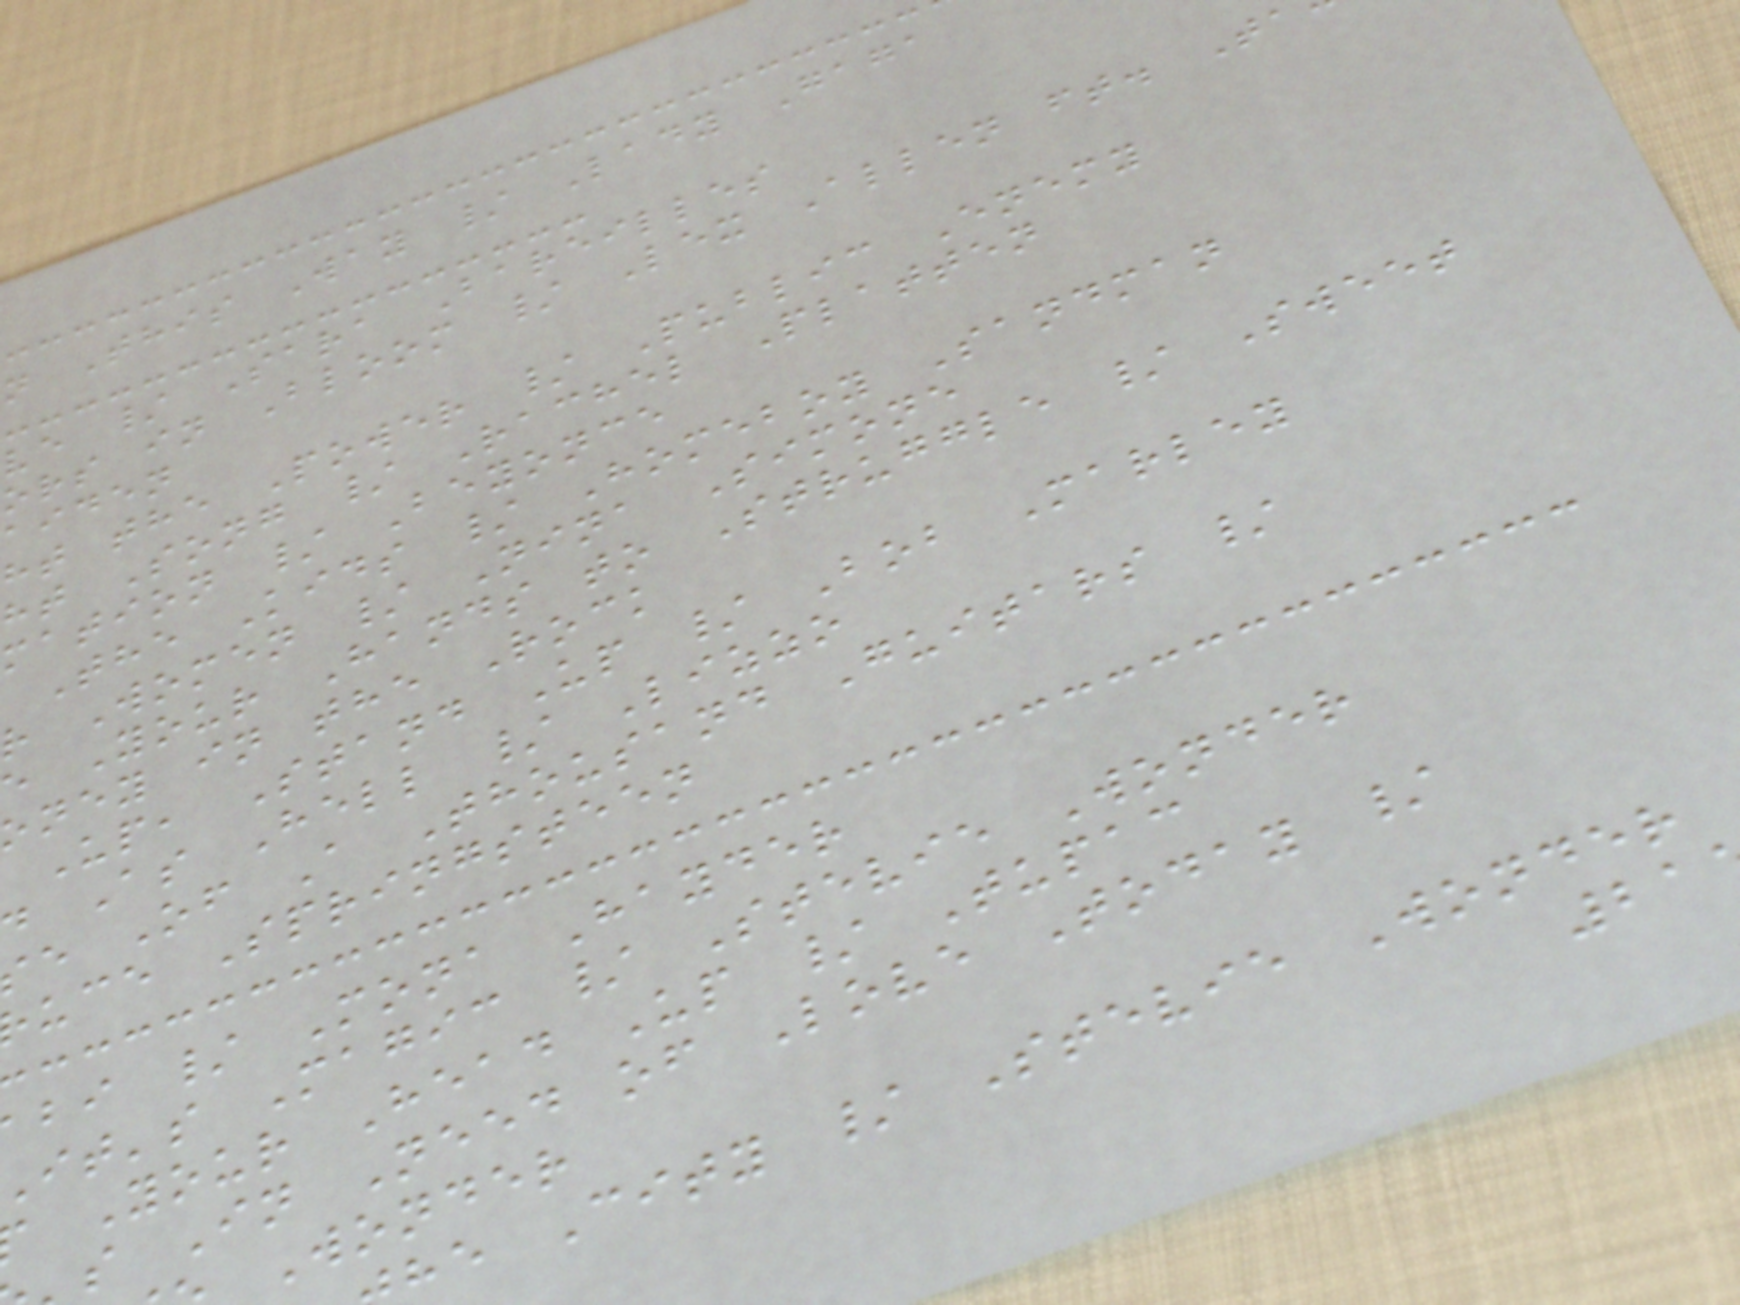n This Way / Lady Gaga
ve / Sara Bareilles
ors in Bloom / Lex Allen ft. Ta
aiden
ht the Power / Public Enemy
ht Song / Rachel Platten
mation / Beyonce
The Kids / Homeboy Sandman
r Women / Nina Simone
e Your Hands to Struggle / Sweet
oney in the Rock
Up, Stand Up / Bob Marley
As Hell / Lizzo
e Of A Thousand Guitars /
uce Springsteen
bi / Mona Hayder
it's Magic / Stevie Wonder
Your Head Up / Tupac
s In Need of Love Today /
Wonder
he City / Stevie Wonder
